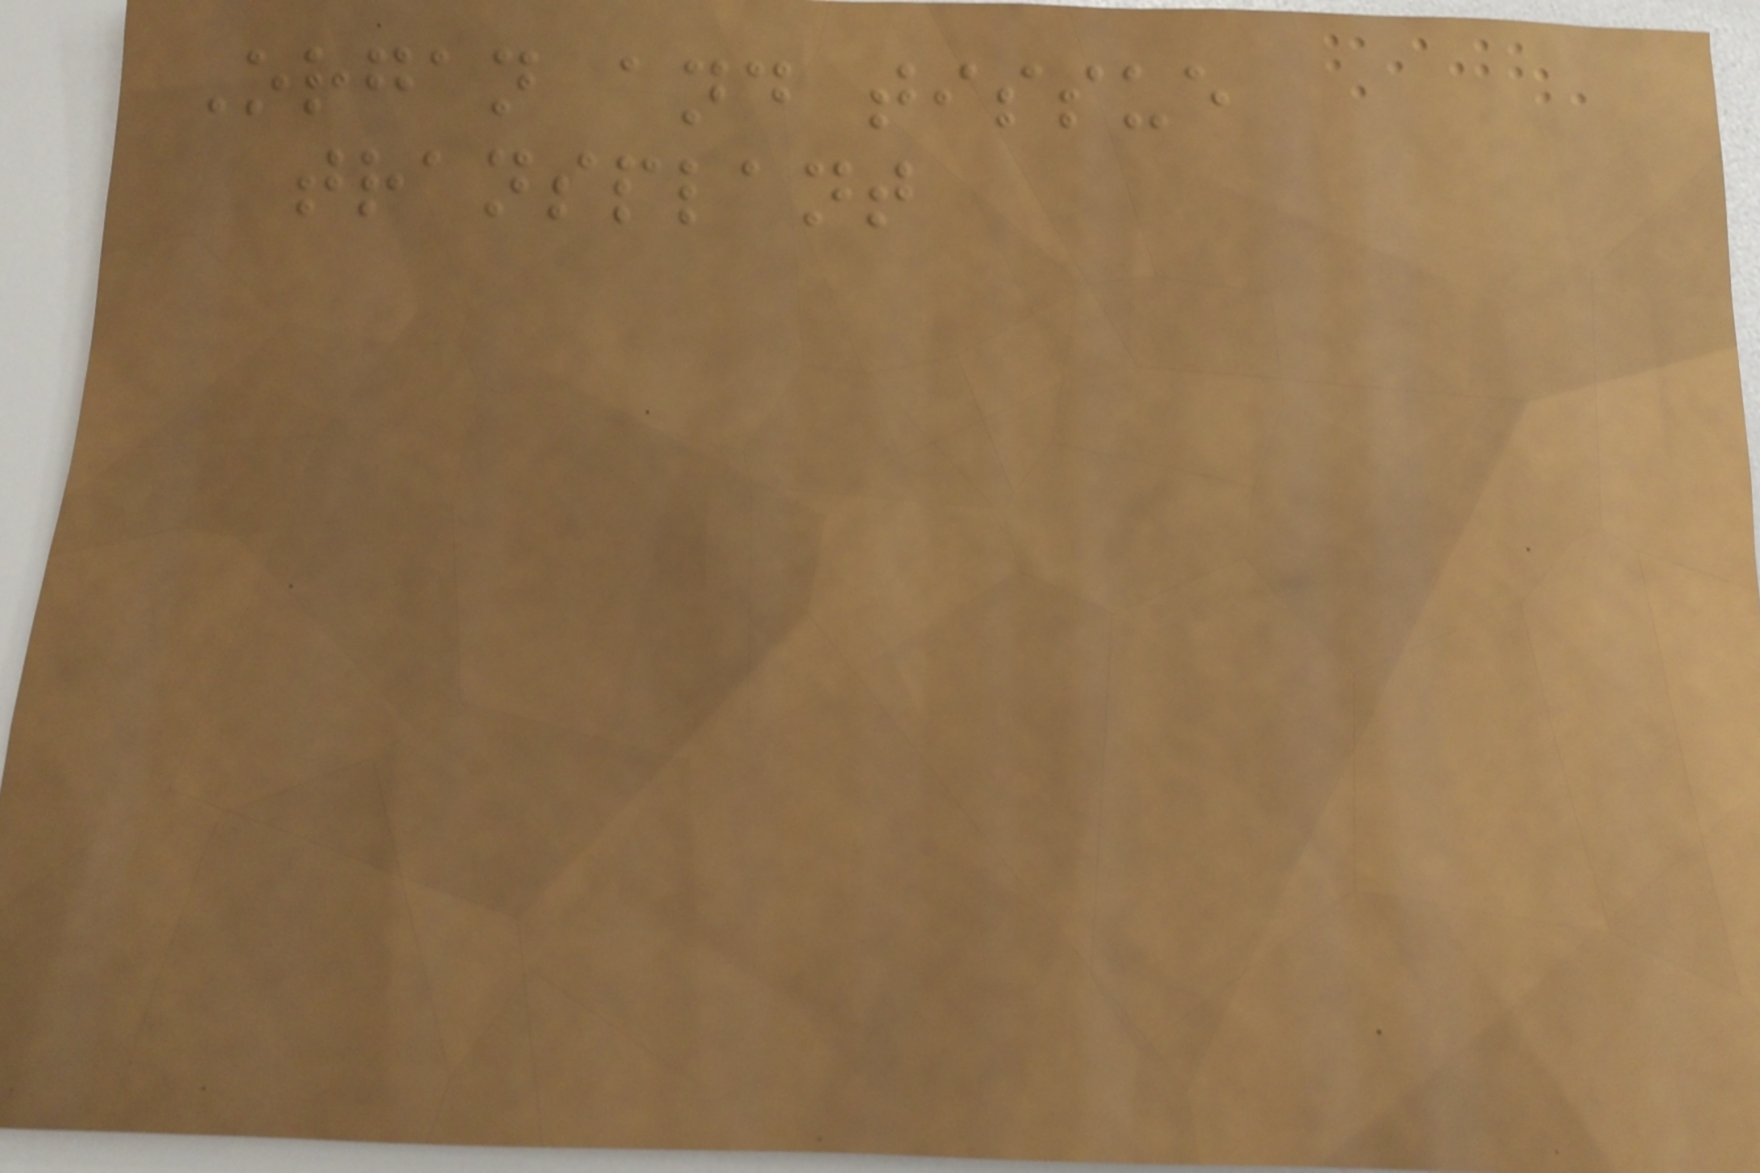Organ and tissue
transplant
